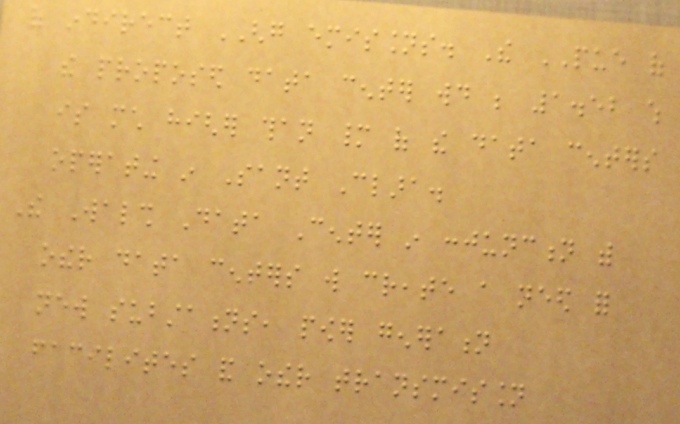of indirect GHG emissions. The PUE of
the proposed data center would be 1.52 which
is much higher than many of the data centers
operating in Sant Clara.
The Walsh Data Center in conjunction with
other data centers will create a need for
new substations, power generation
facilites and other transmission
